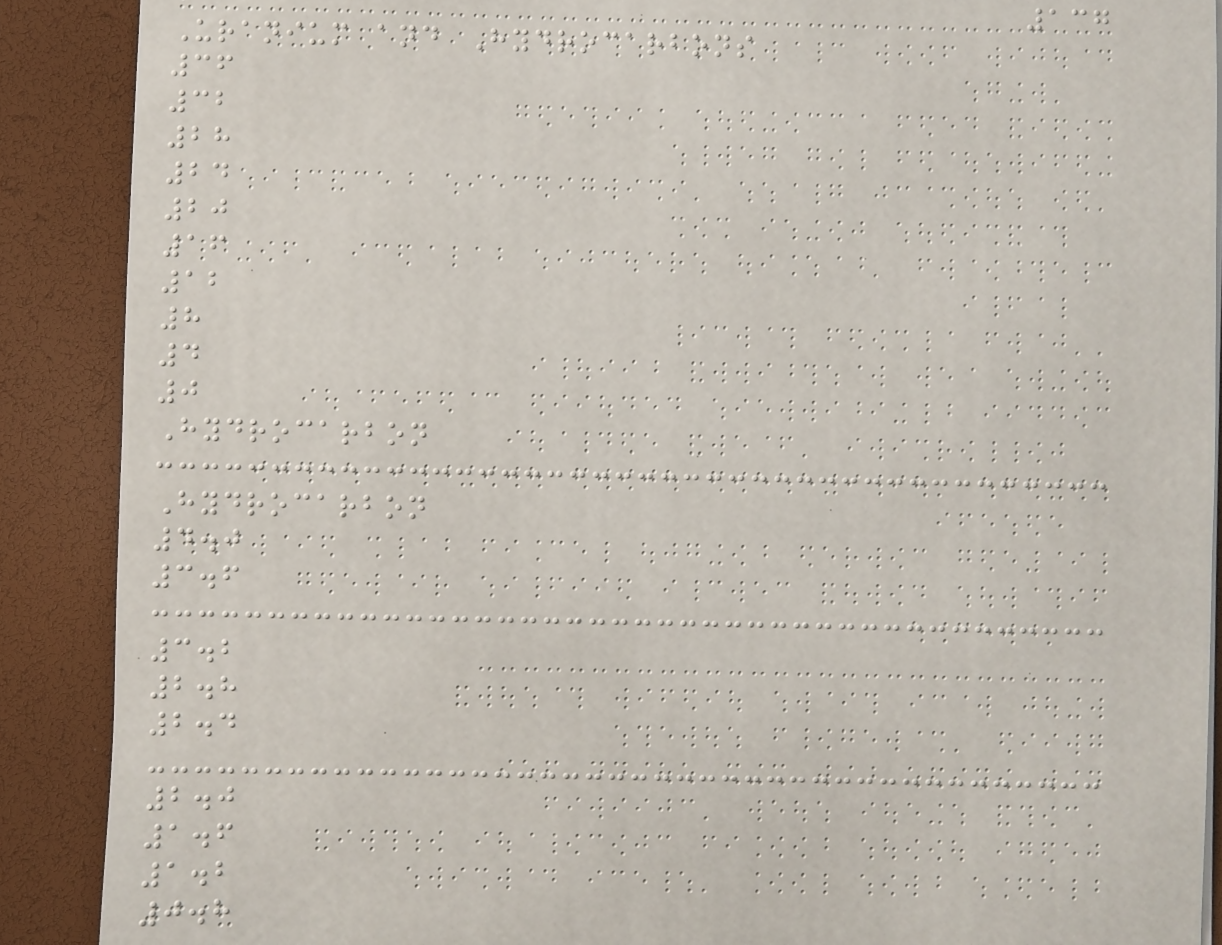137
Uranium and Hydrocarbons
36
32
28
24
20
16
12
8
4
0
Hydrocarbon
Hydrocarbon
4.0
3.6
3.2
2.8
2.4
2.0
1.6
1.2
0.8
